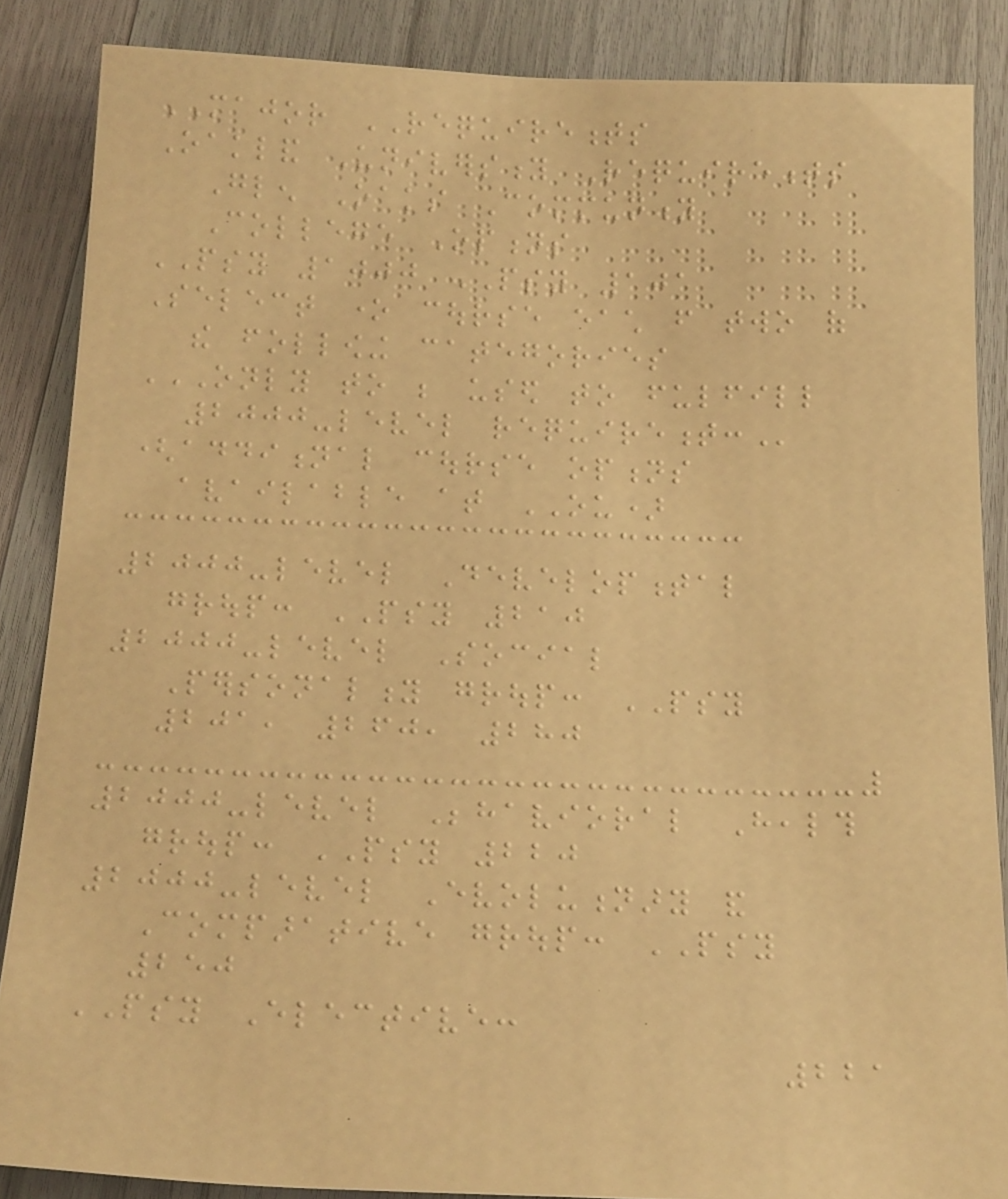MAJOR REQUIREMENTS
Oakland University Requirements
Glen Oaks Community
College Options
PSY 1000 PSY 101
Select one course each from two of
the following categories
ONLY TO BE USED TO FULFILL
2000-LEVEL REQUIREMENT:
(additional course options
available at OU)
2000-level Developmental
group: PSY 210
2000-level Social
Personality group: PSY
201, 260, 280
2000-level Behavioral Health
group: PSY 220
2000-level Evolutionary and
Comparative group: PSY
250
PSY Elective:
221
